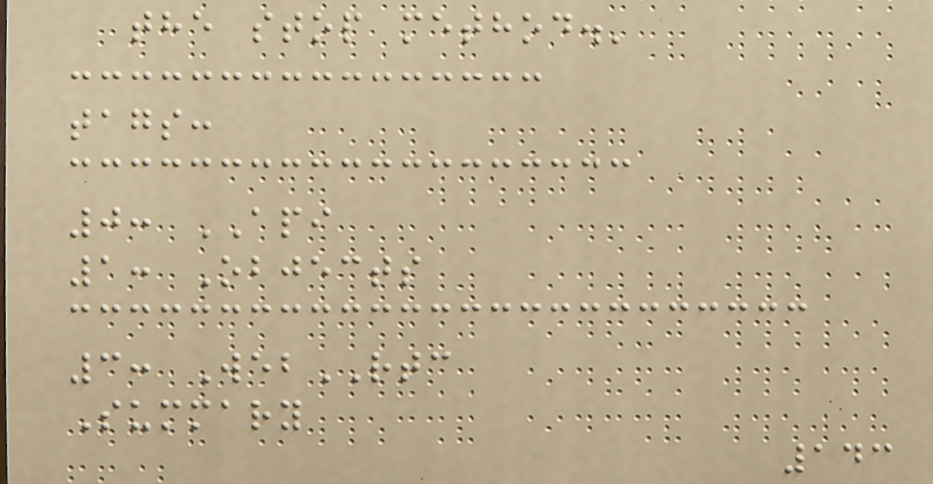the stop method.'
tags:
0: API
1: Objects
3: WebRTC
Summary
143
